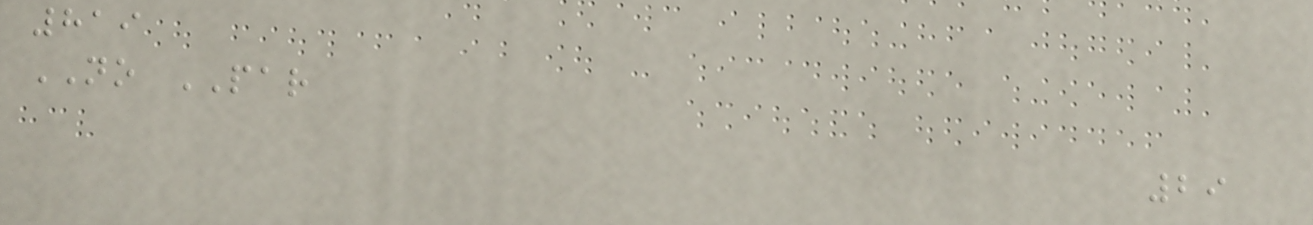819
NO PAR
29
